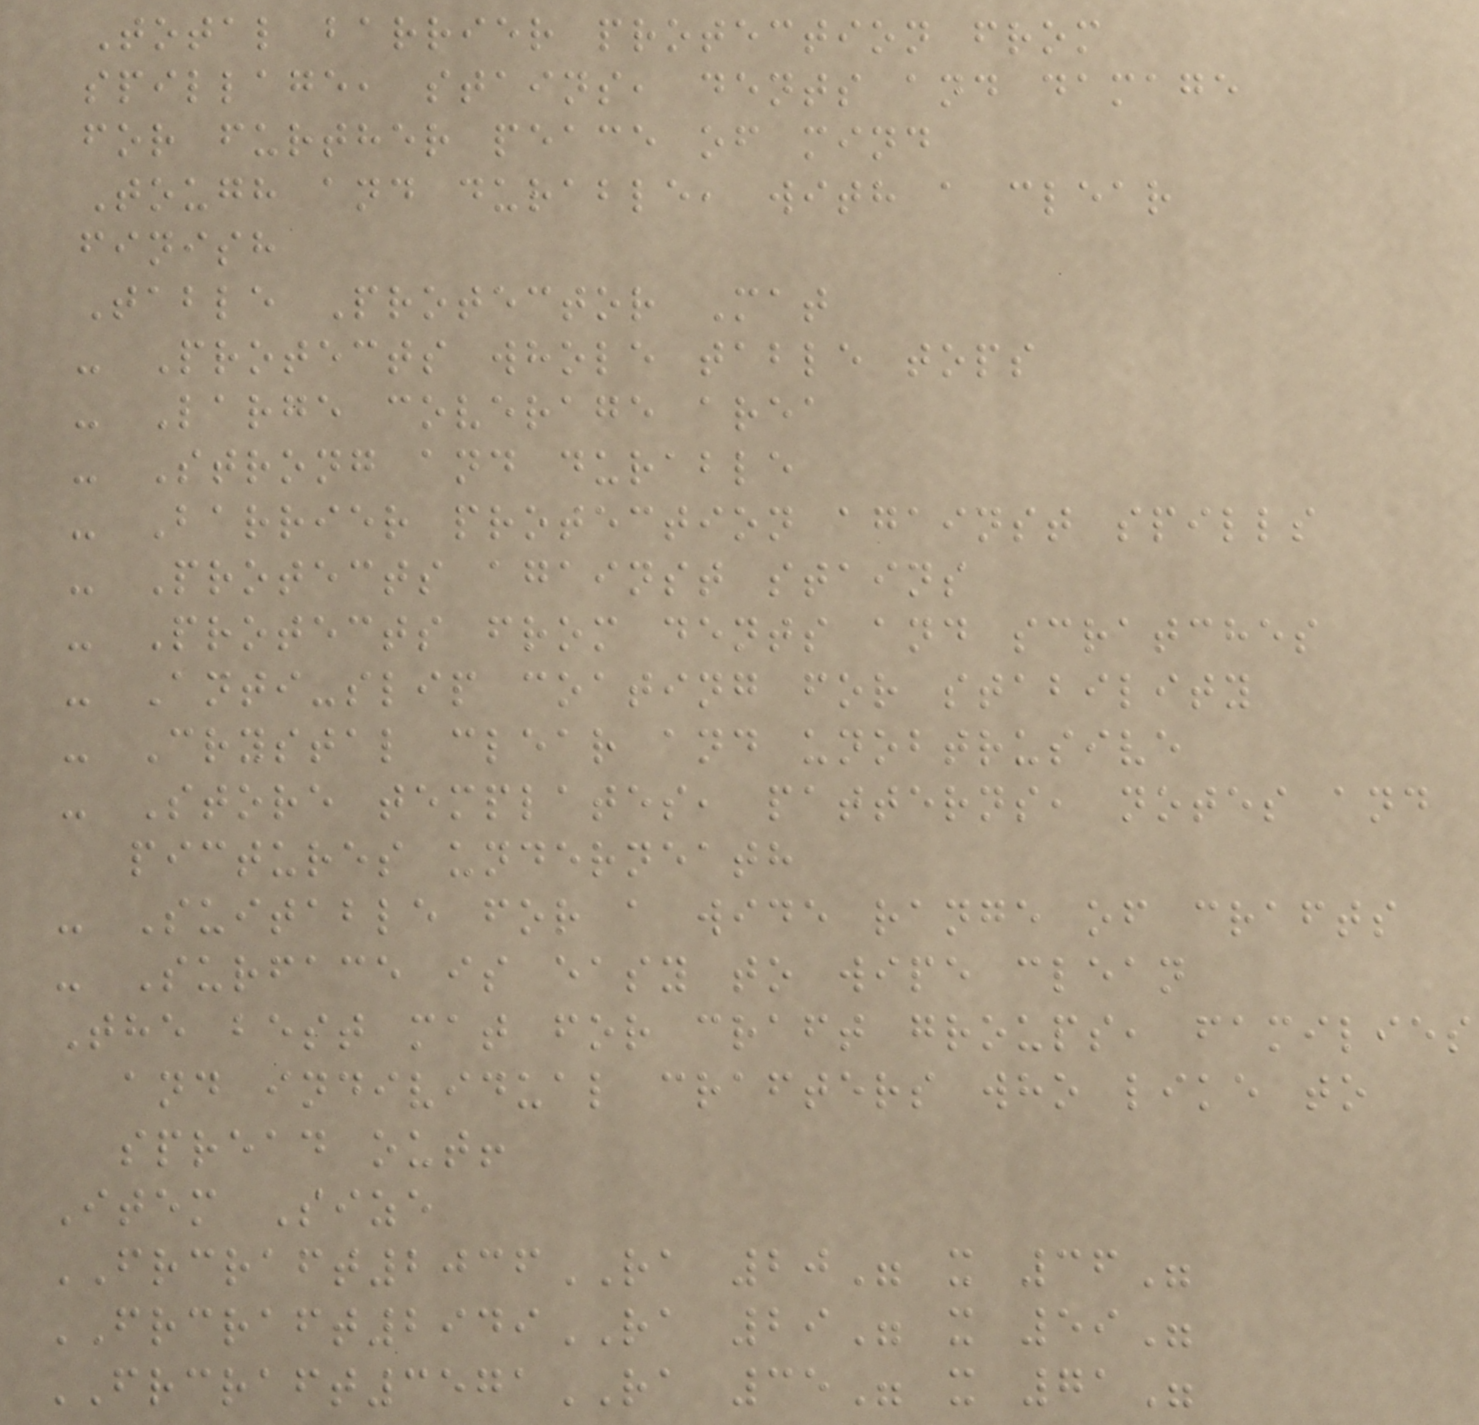Total barrier protection from
spillage, stains, dents and damage
for further peace of mind
Tough and durable, with a clear
finish
Table Protector Mat
- Protects whole table tops
- Large coverage area
- Strong and durable
- Barrier protection against spills
- Protects against stains
- Protects from dents and scratches
- Anti-slip coating for stability
- Crystal clear and unobtrusive
- Store templates, patterns, notes and
pictures underneath
- Suitable for a wide range of crafts
- Surface is easy to wipe clean
The best mat for craft groups, families
and individual crafters who like to
spread out!
Item Size
FRCRAFT2036RA 20" x 36"
FRCRAFT2949RA 29" x 59"
FRCRAFT3571RA 35" x 71"
